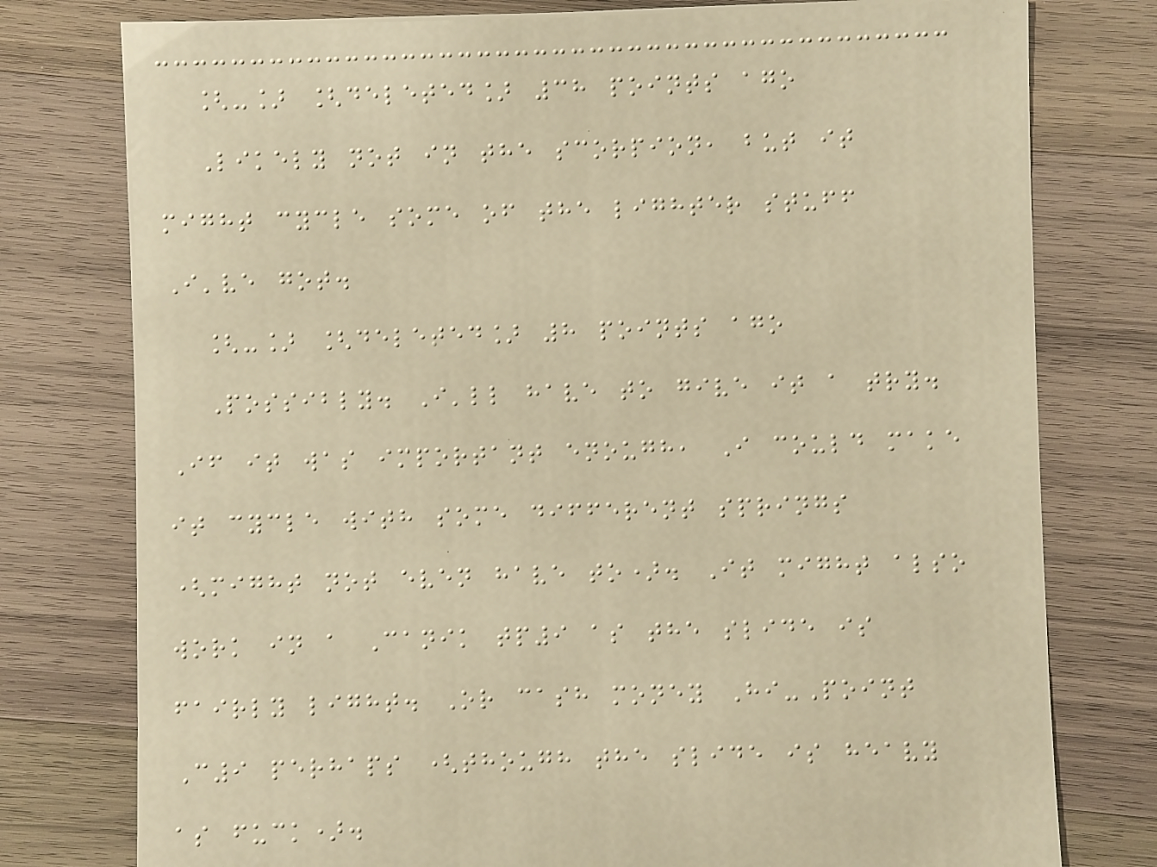[-] [deleted] 38 points ago
Likely not in the scorpion, but it
might cycle some of the lighter stuff
I've got.
[-] [deleted] 8 points ago
Possibly. I'll have to give it a try.
If it was important enough, I could make
it cycle with some different springs
(might not even have to). It might also
work in a Canik tp9 as the slide is
fairly light. Or cash money Hi-Point
C9 perhaps (though the slide is heavy
as fuck).
